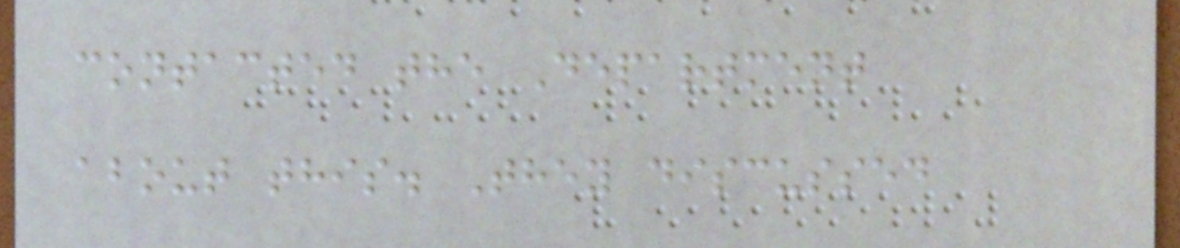contacted the Department
about this. They discussed
